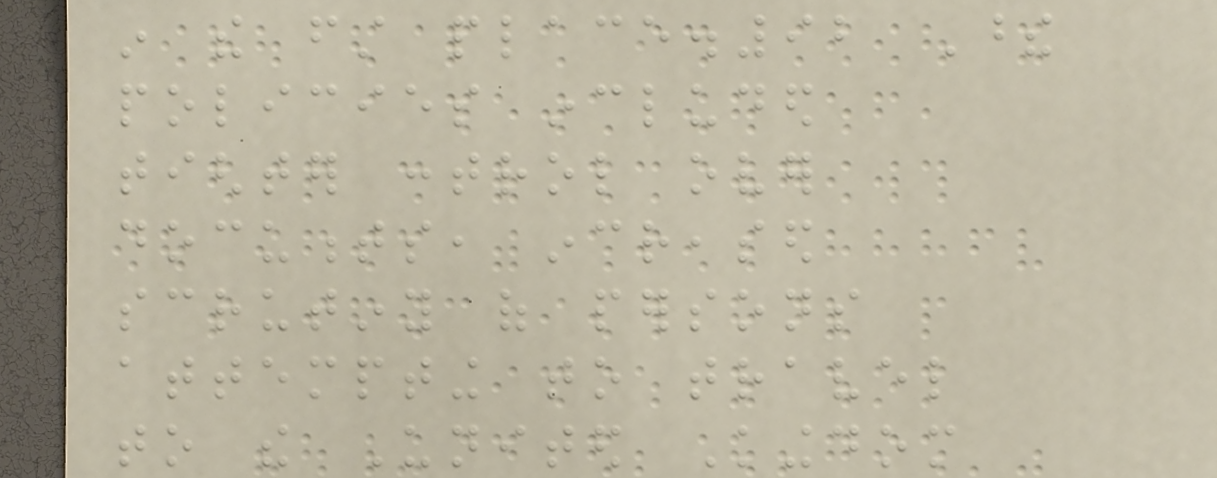in the first place.92 These
policies included
tighter control over
documents, increased
scrutiny of persons
attempting to travel
to the United Kingdom
